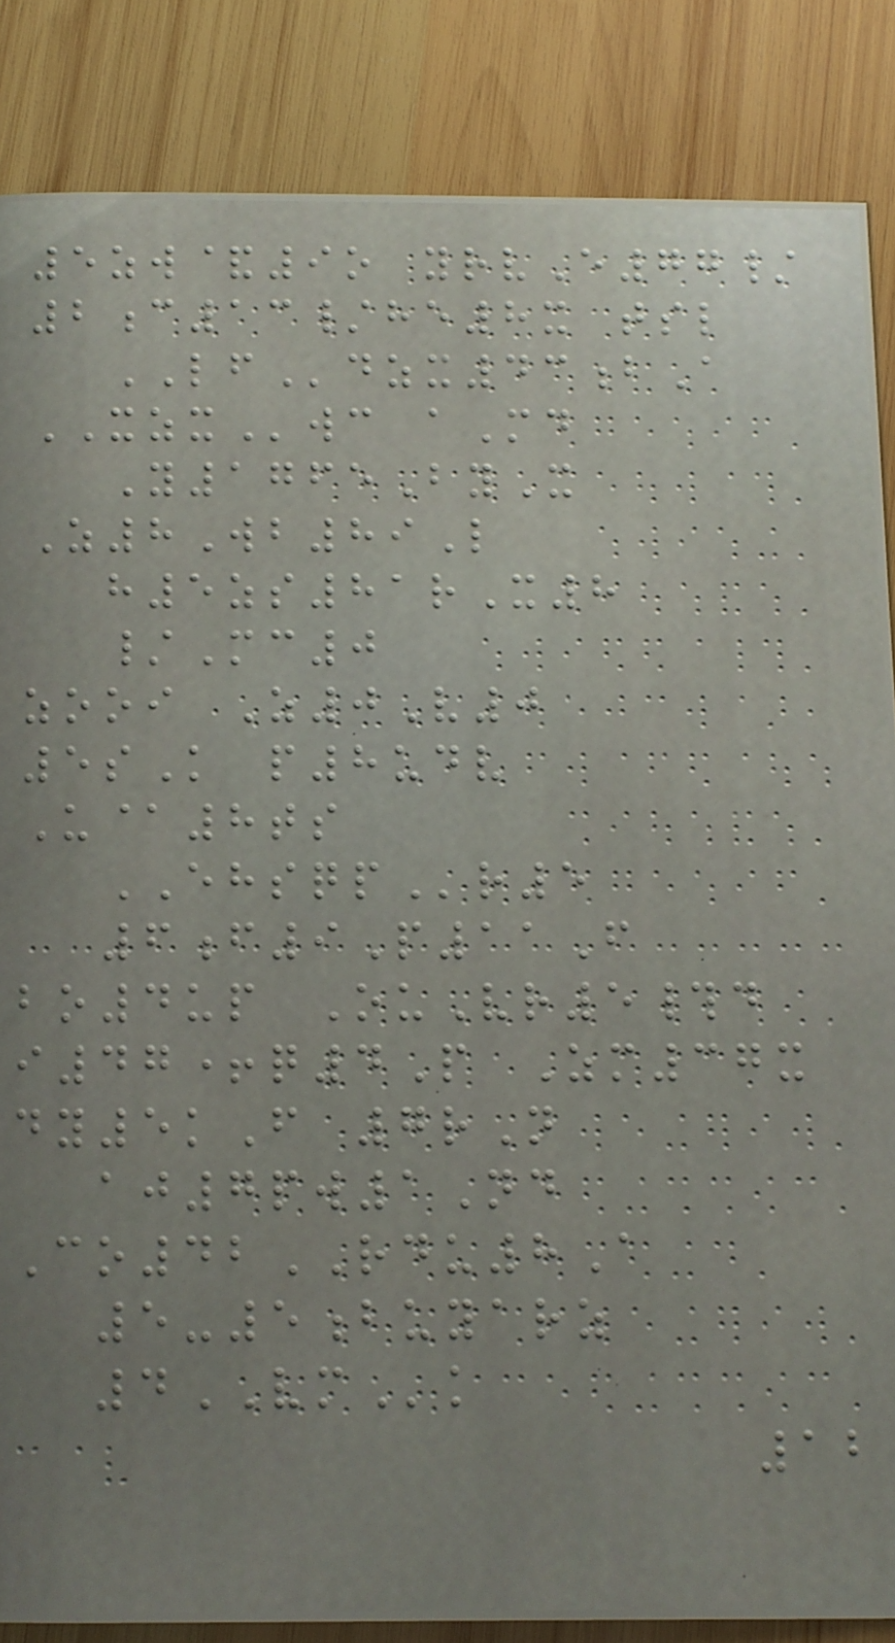5zw&9o yrvE77/
2c13/he8x tsl
LFdzx43bA
XZXwc aMd
Y1765ByX
Z8Wb89L
h5zs81rX8
/Mc0
zooi Z0V0
5sK p8udv
U@8ts
EHSQPr5
6f9P11F
bo4up OuVr5#d
i47+q4P Zm37x
dy5kF 7rN
aj7pw1Nd
Co42RDU8A
5-5buyarz
4VMk
12
